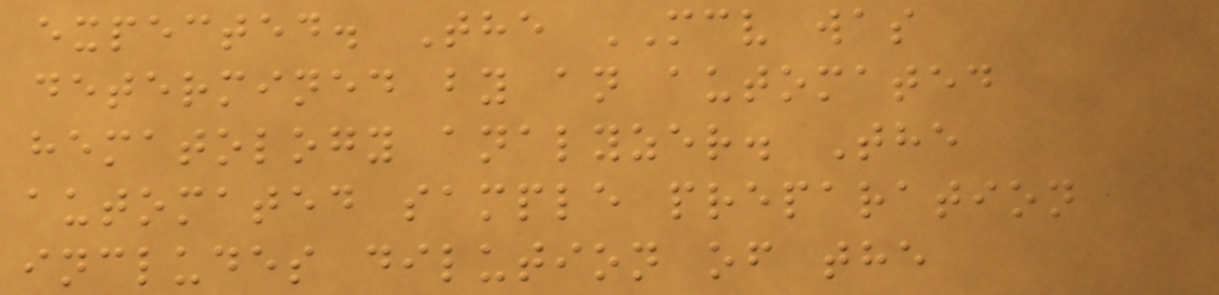expected. The MCV was
determined by an automated
hematology analyzer. The
automated sample preparation
includes dilution of the
